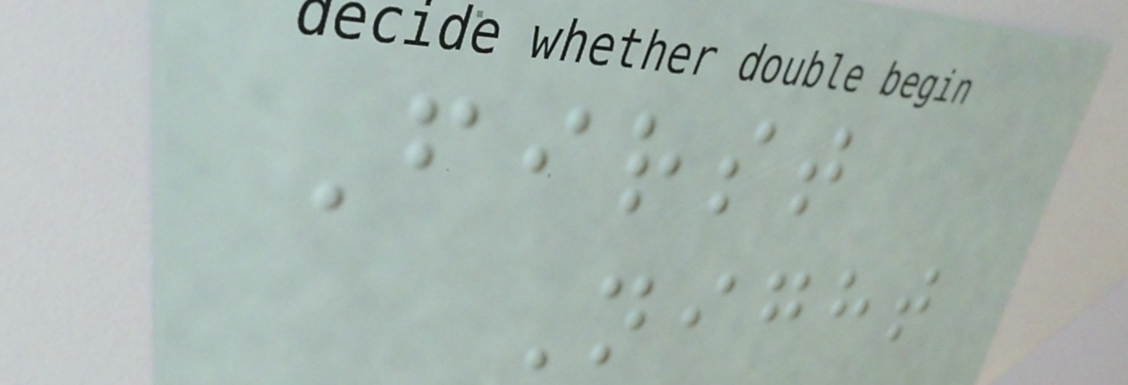First
Night
